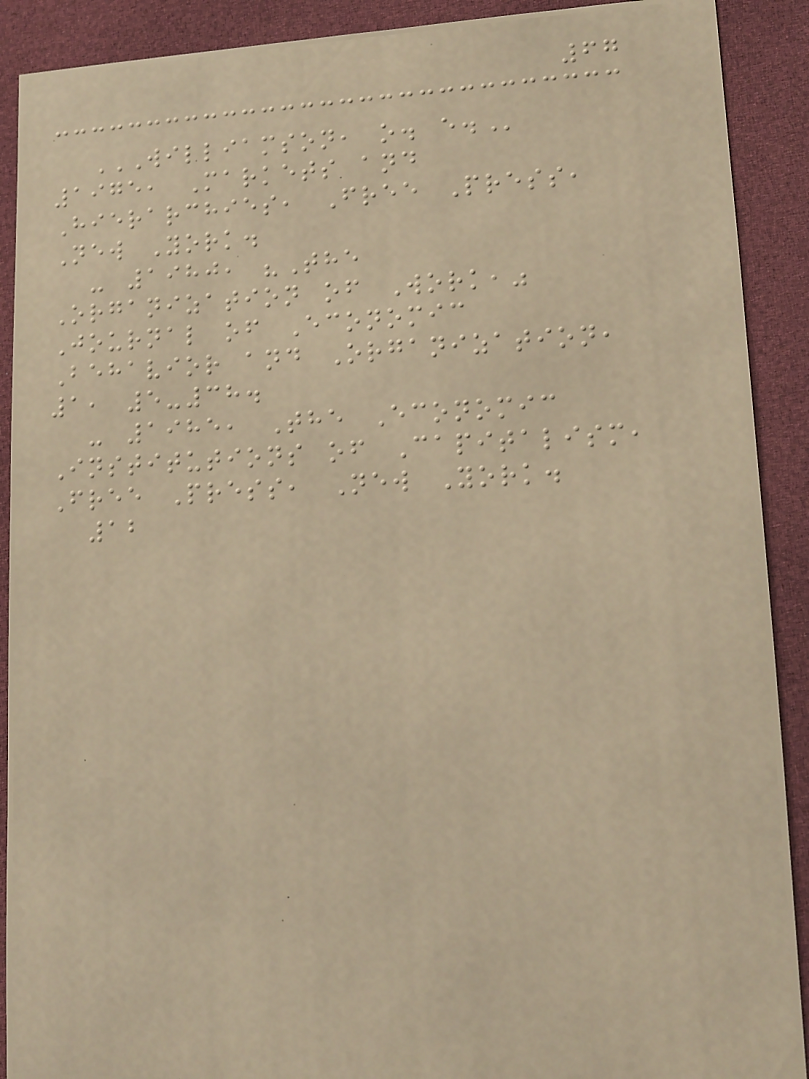67
WILLIAMSON, O. E.
1975, Markets and
Hierarchies, Free Press,
New York.
- 1980, "The
Organization of Work,"
Journal of Economic
Behavior and Organization,
1, 5-38.
- 1985, The Economic
Institutions of Capitalism,
Free Press, New York.
12
